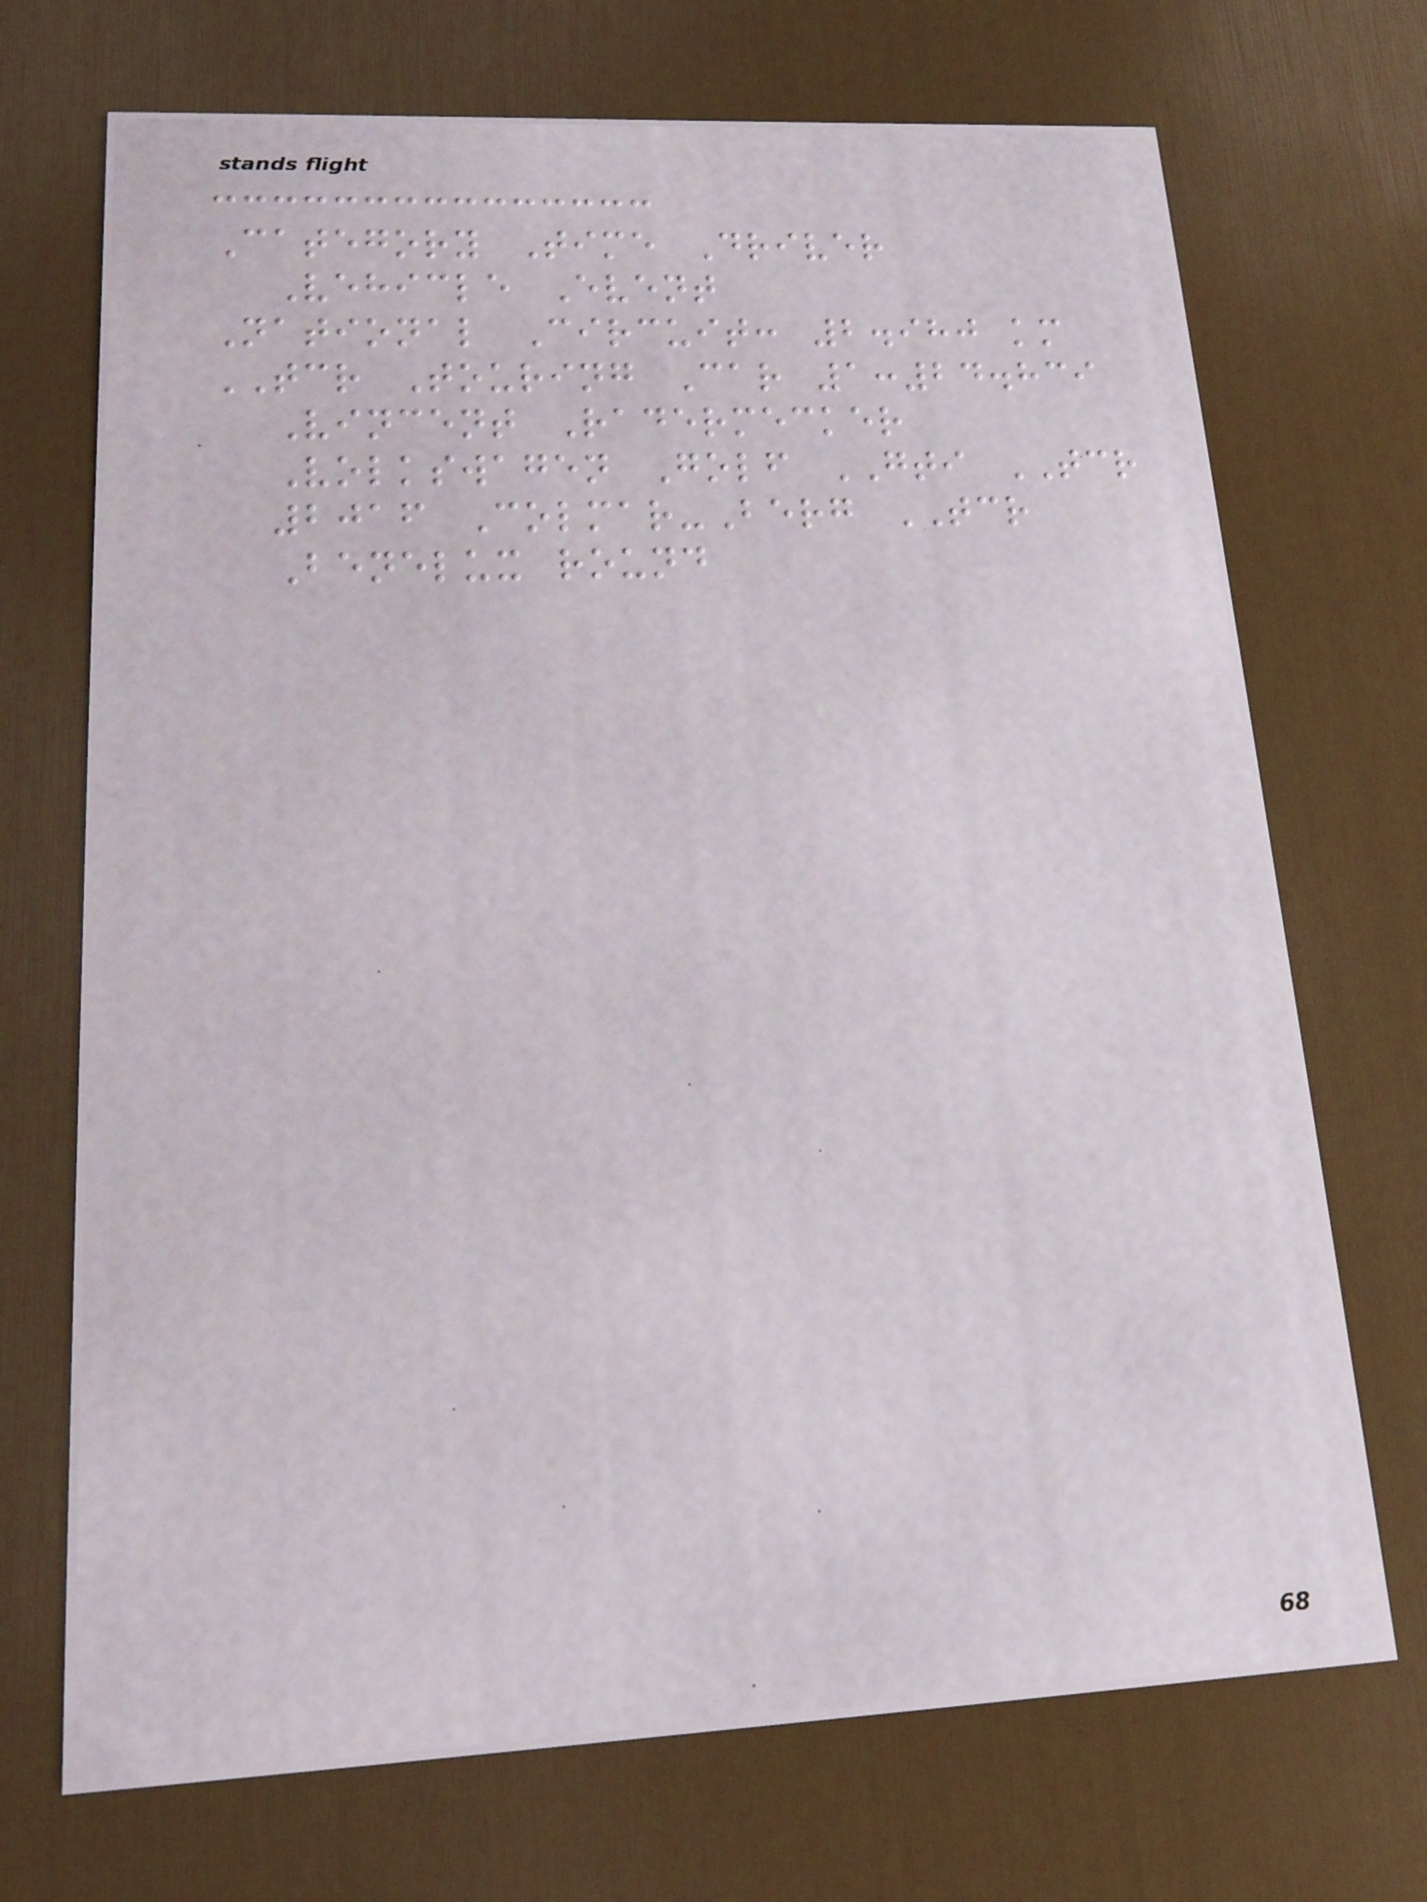Category Time Driver
Vehicle Event
National Circuit: 2.980 km
TCR Touring Car 1:24.839
Vincent Radermecker
Volkswagen Golf GTI TCR
2016 Colmar-Berg TCR
Benelux round
